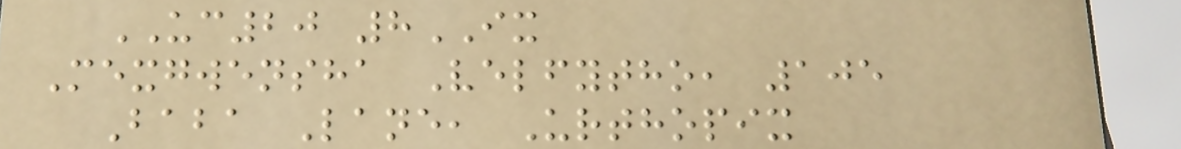UC20 8IX
Mexgwensha Velfytho, 105
Baba Lane, Urthopix
